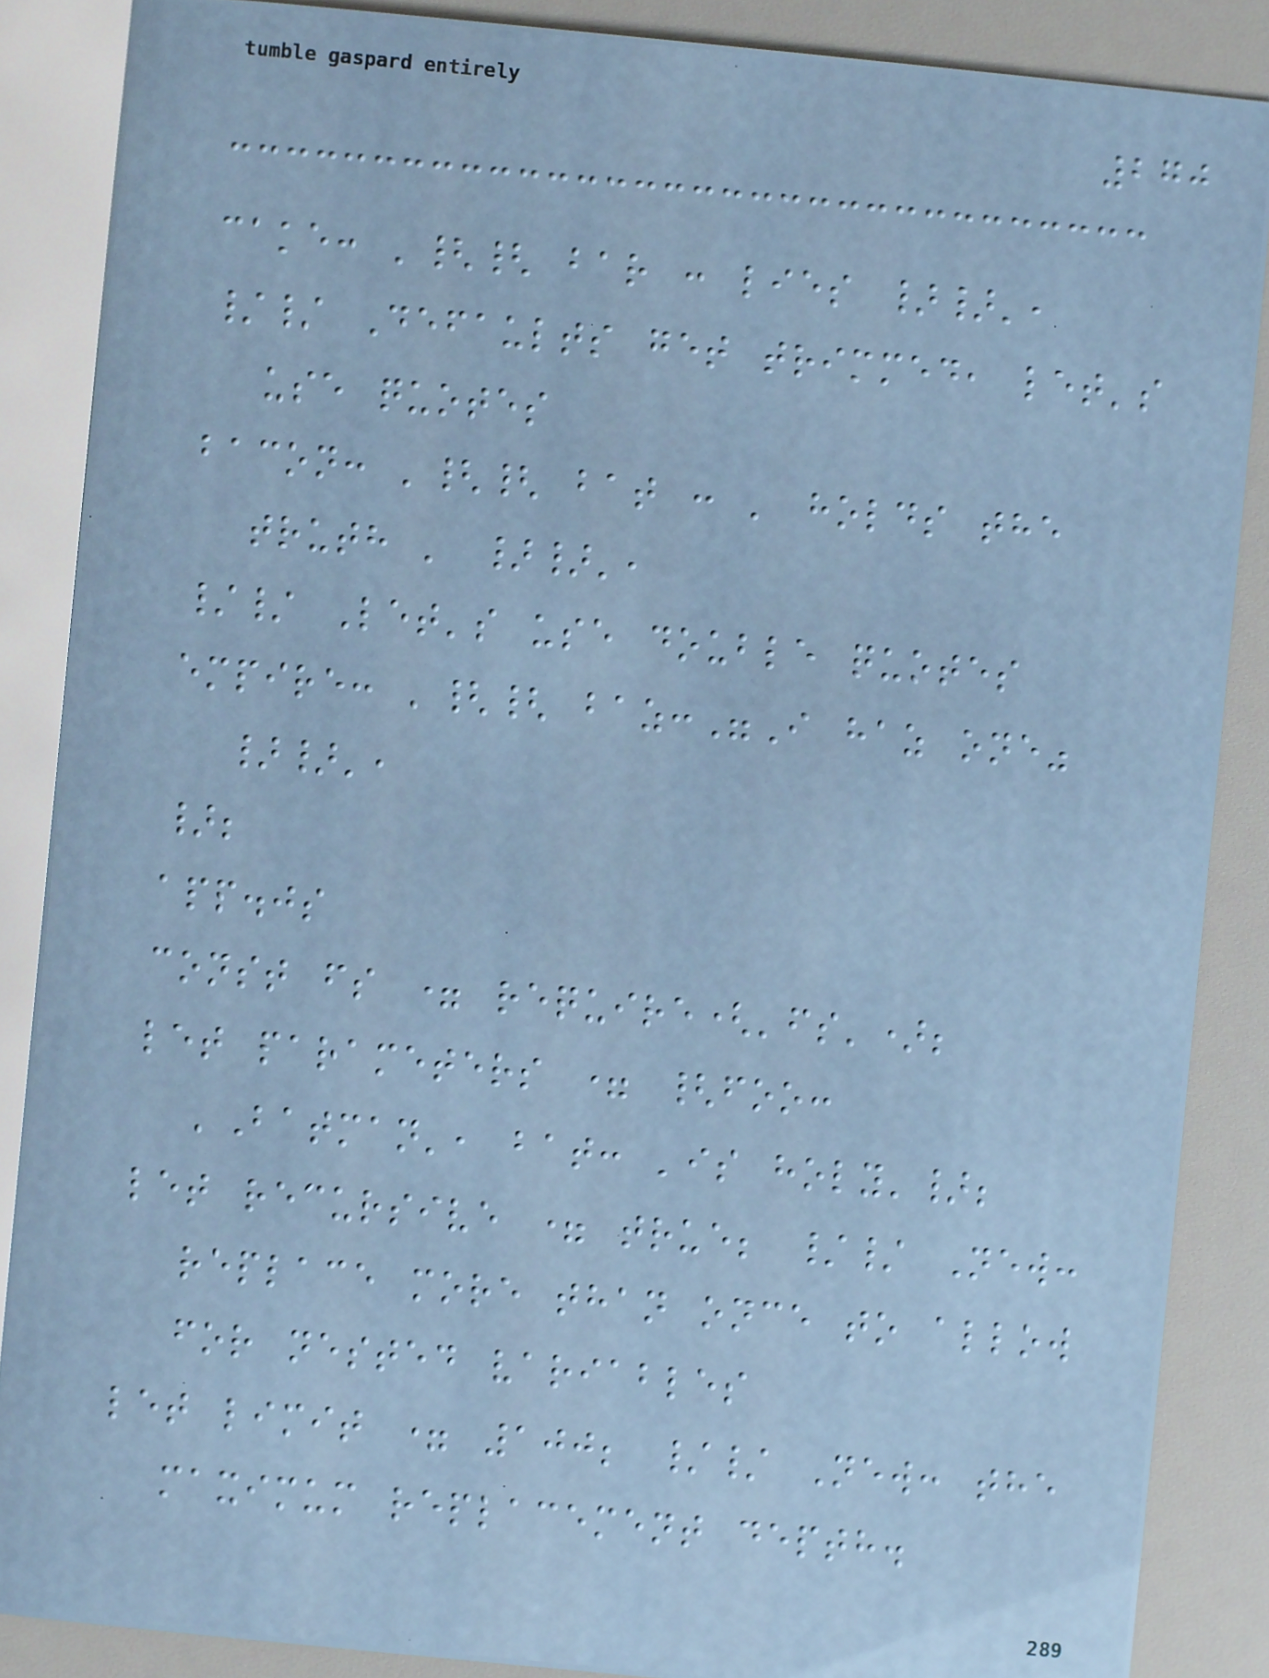270
cake: '{{ bar : lies }}',
// Defaults get trimmed, let's
use quotes
bacon: '{{ bat : ' holds the
truth ' }}',
// Let's use double quotes
empire: '{{ baz:"I haz one"
}}',
};
app.js
const fs = require('fs');
let parameters = {foo:
'Batman', bat: 'is holy'};
let recursive = true; // New:
replace more than once to allow
for nested variables
let limit = 100; // New: the
maximum replacement depth.
